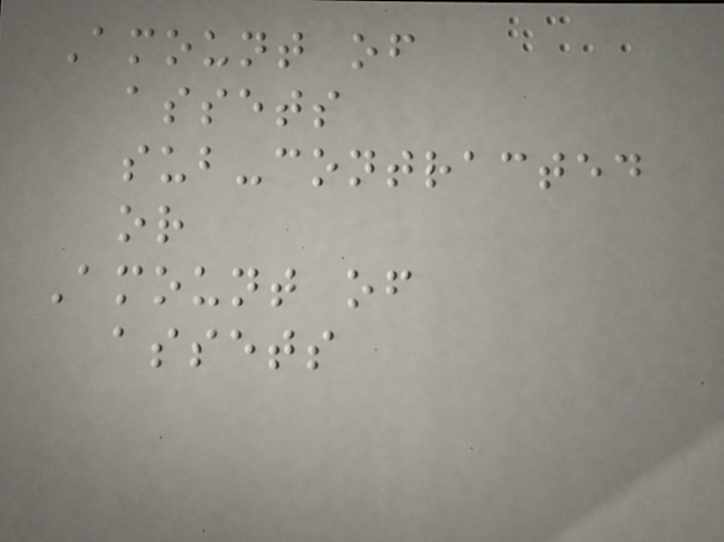Amount of
assets
sub-contracted
or
Amount of
assets
